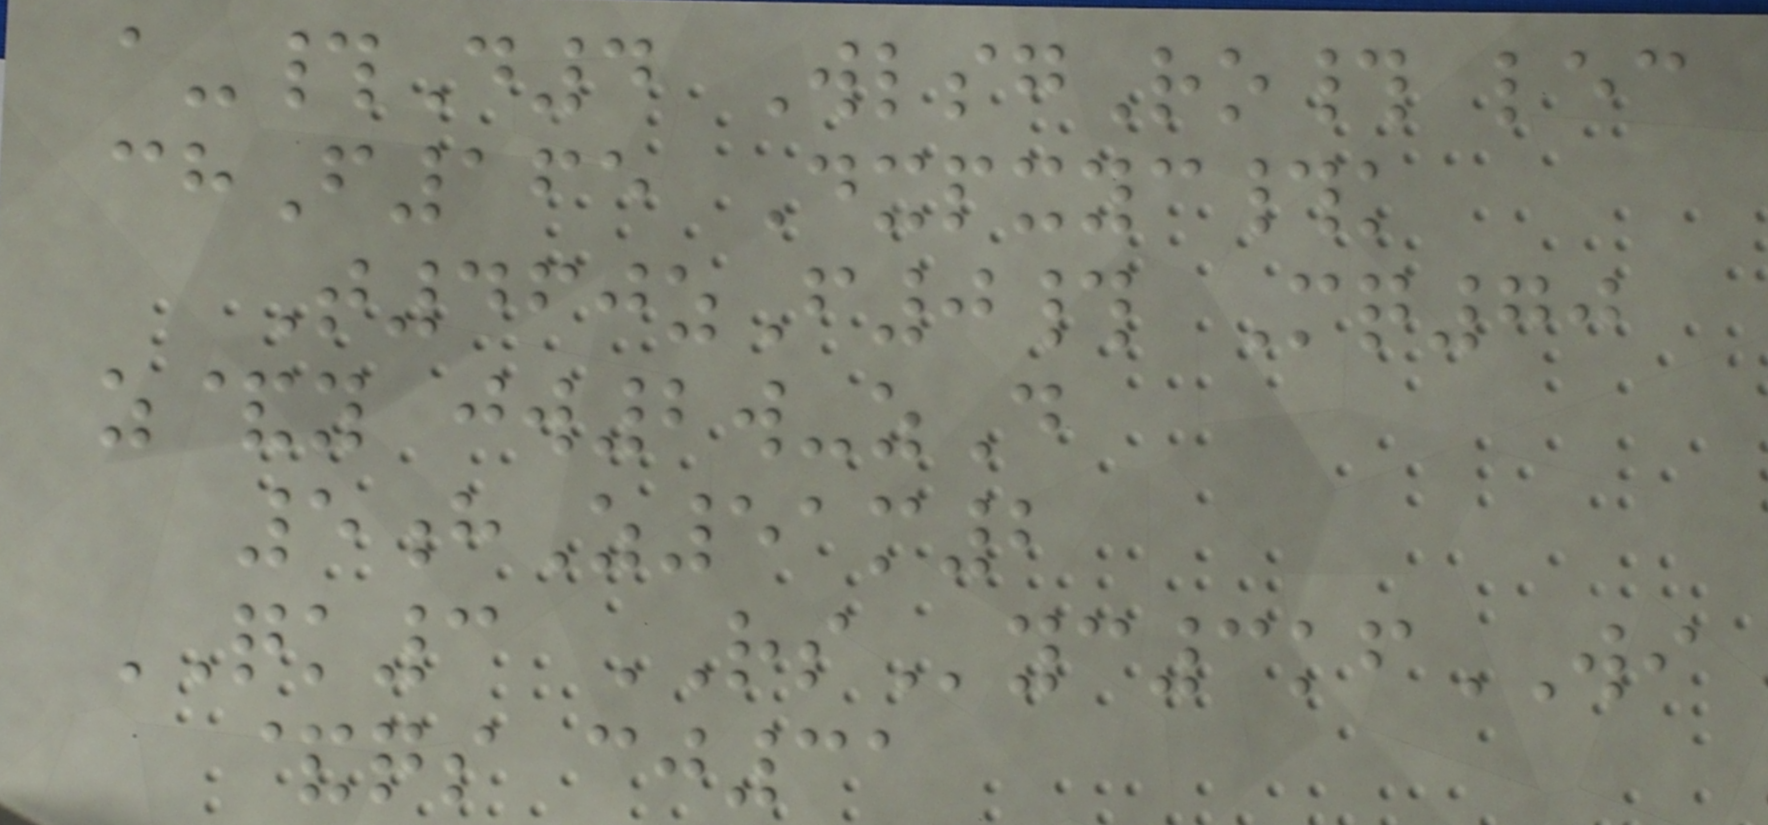a-#D4 WlsgRo# lec
chF165 Dxpxyc#k
T460zF0# Mq70
z&y jw2w-zD
5hZ51m2
QK3 RSyc3kfWI
&qs cj31
